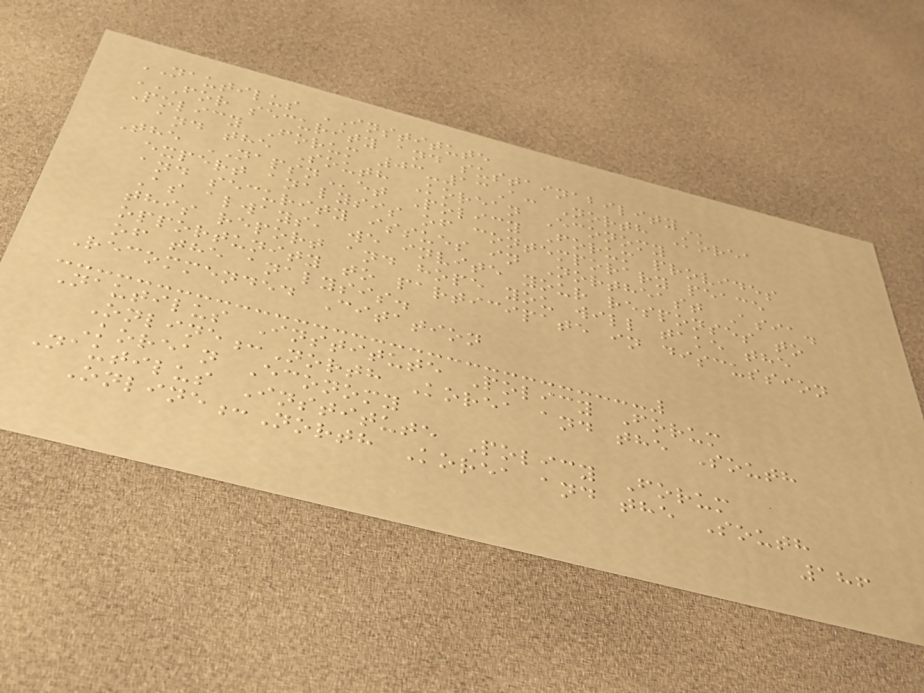NAUTILUS INSTITUTE
FOR SECURITY AND SUSTAINABILITY
Policy Forum 03-13A: North Korea
and the South Korean Economy
The NAPSNet Policy Forum provides
expert analysis of contemporary peace
and security issues in Northeast Asia.
As always, we invite your responses to
this report and hope you will take the
opportunity to participate in discussion
of the analysis.
Recommended Citation
Nautilus Institute Policy Forum
Online:North Korea and the South
Korean Economy
Nautilus Institute Policy Forum
Online:North Korea and the South
186
